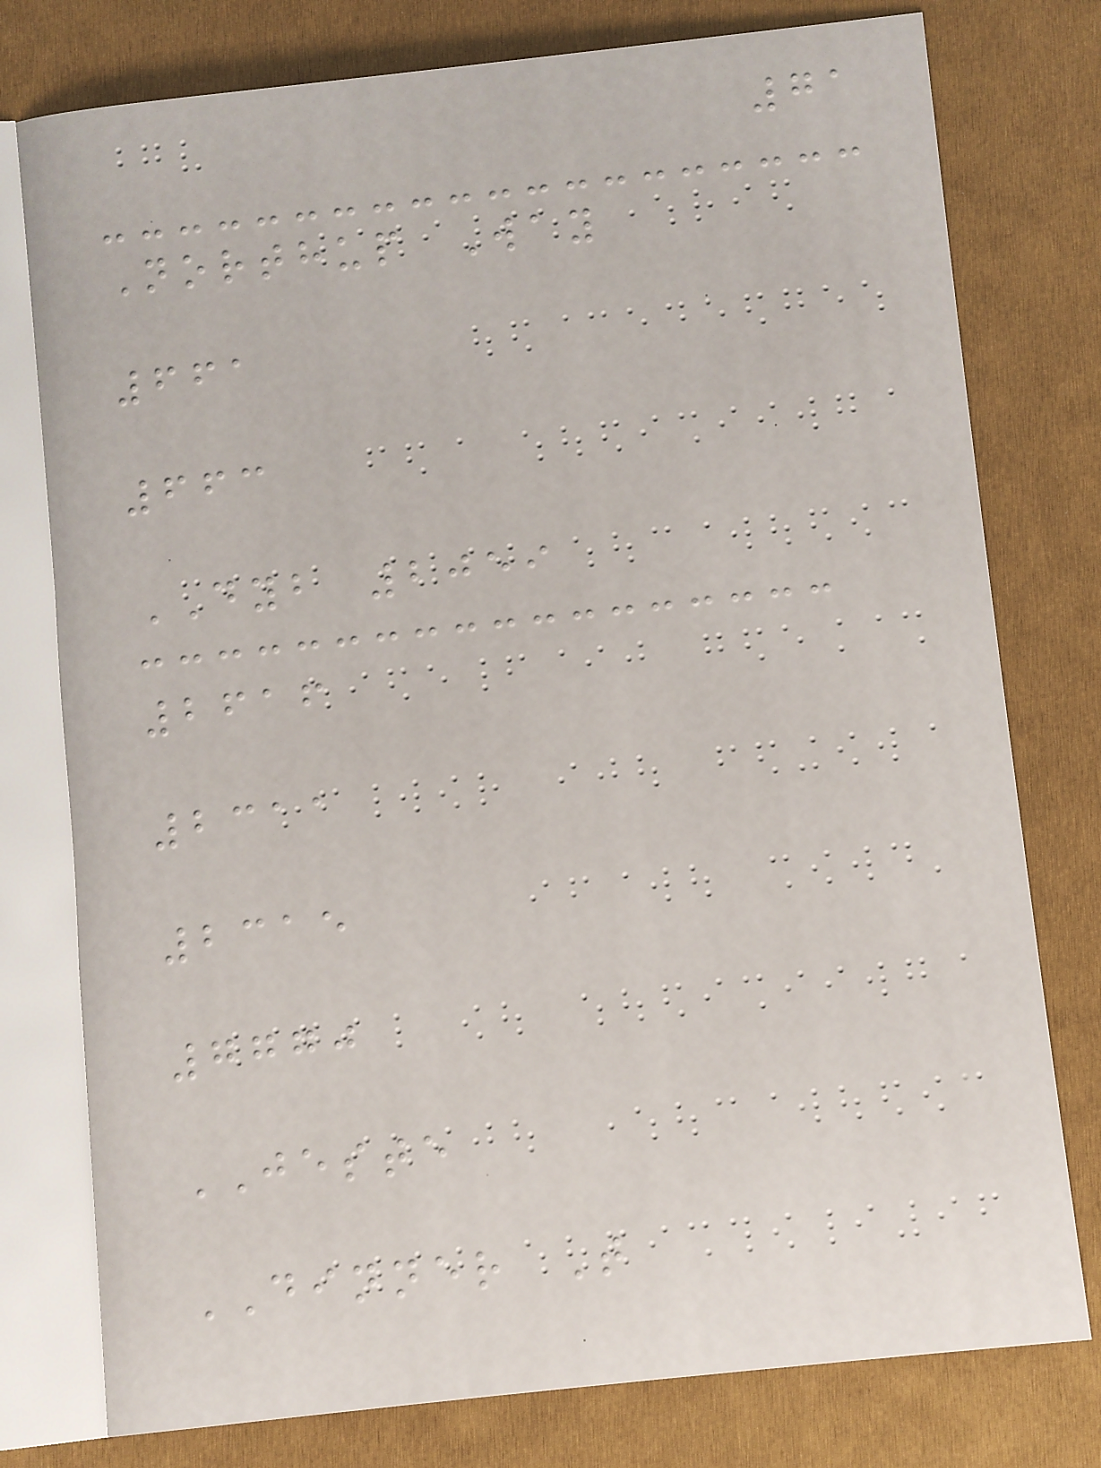71
Northup Way
661
663
DYB 2059
2616
2311
2315
7770
JESTE
DINNER T
